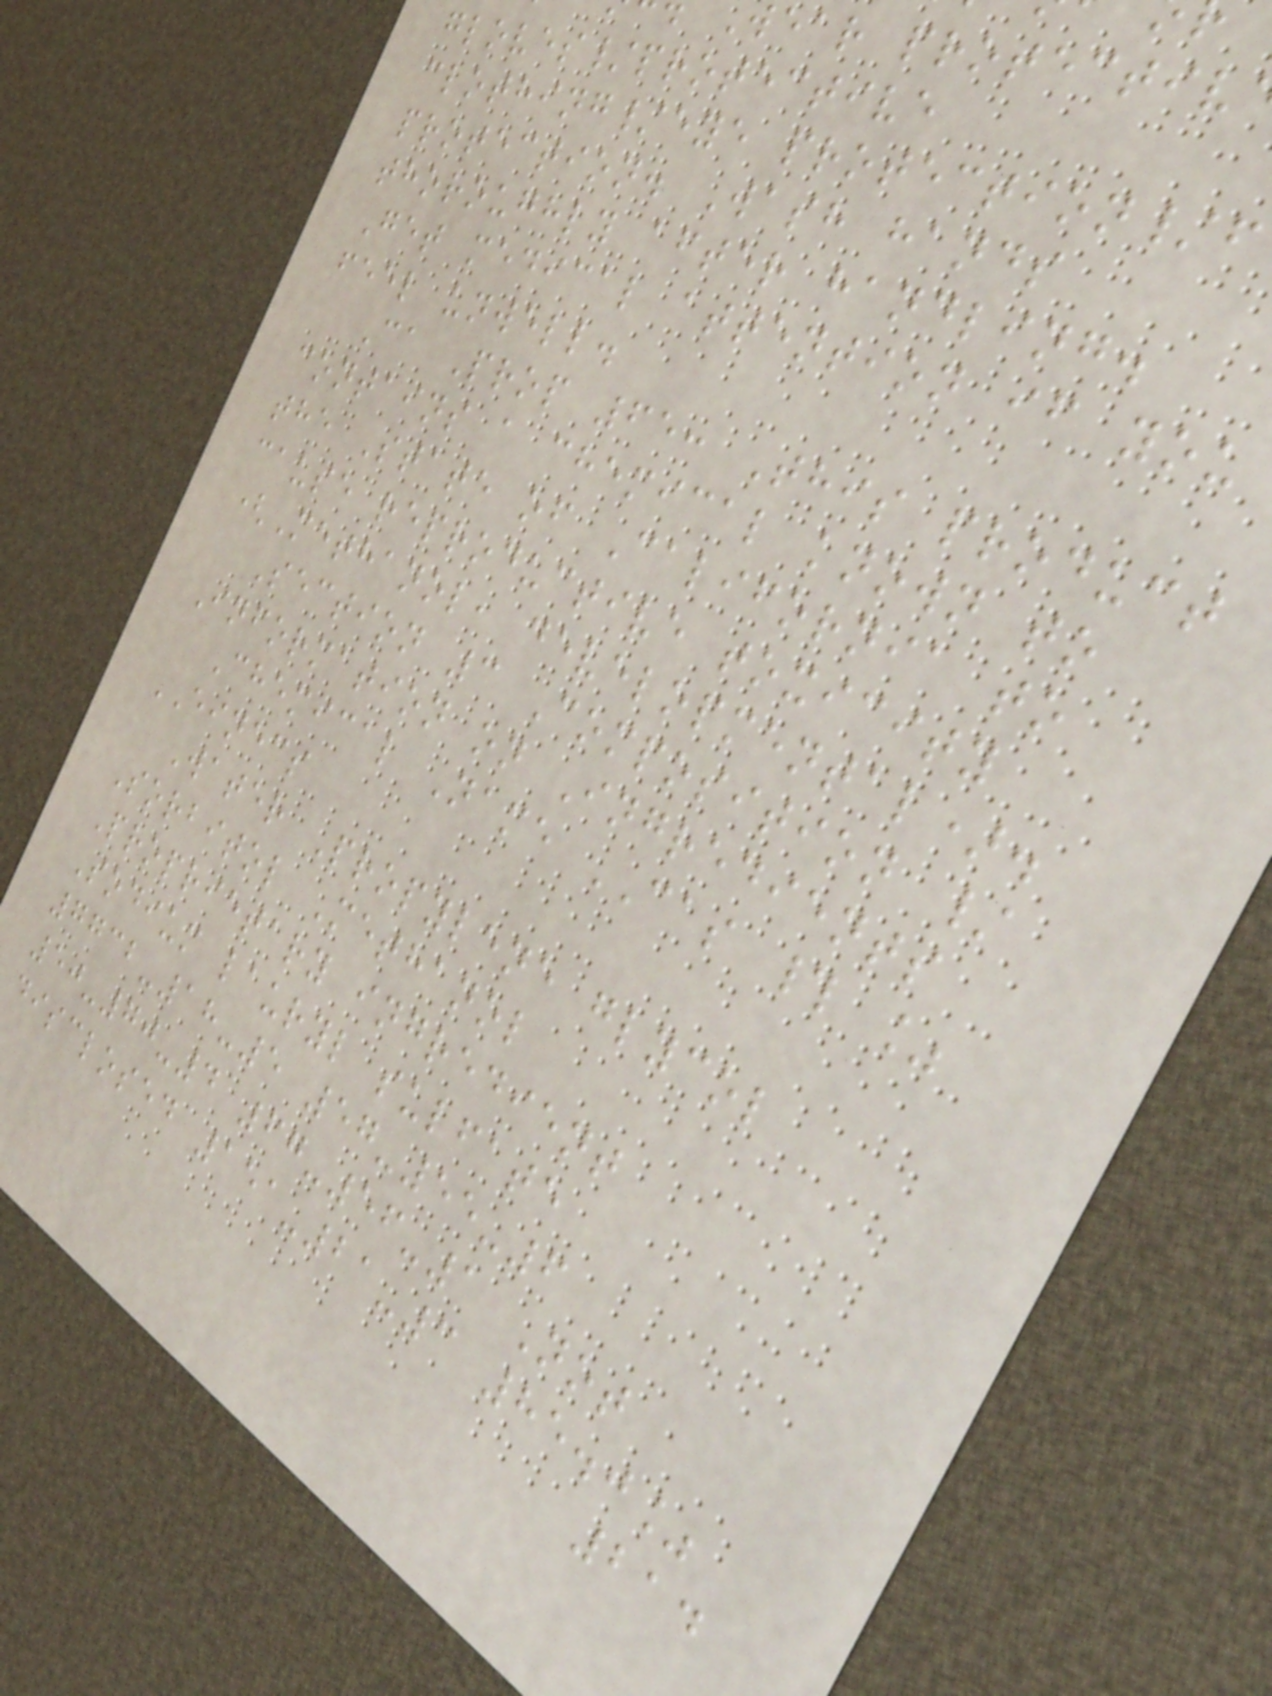wear protectiv
gloves/protective
clothing/eye protection/f
protection. Wash hands
thoroughly after handling.
Get medical attention if you
feel unwell.
Ca Prop 65: This product
contains a chemical known to
the State of California to
cause reproductive toxicity
(Methanol, developmental).
Section 3 Composition /
Information on Ingredients
Chemical Name CAS # %
EINECS
Water Propylene glycol
Sorbitol Methanol
Proprietary ingredient
Sodium lauryl sulfate
7732-18-5 57-55-6
50-70-4 67-56-1 Not
disclosed 151-21-3 85.0%
214
